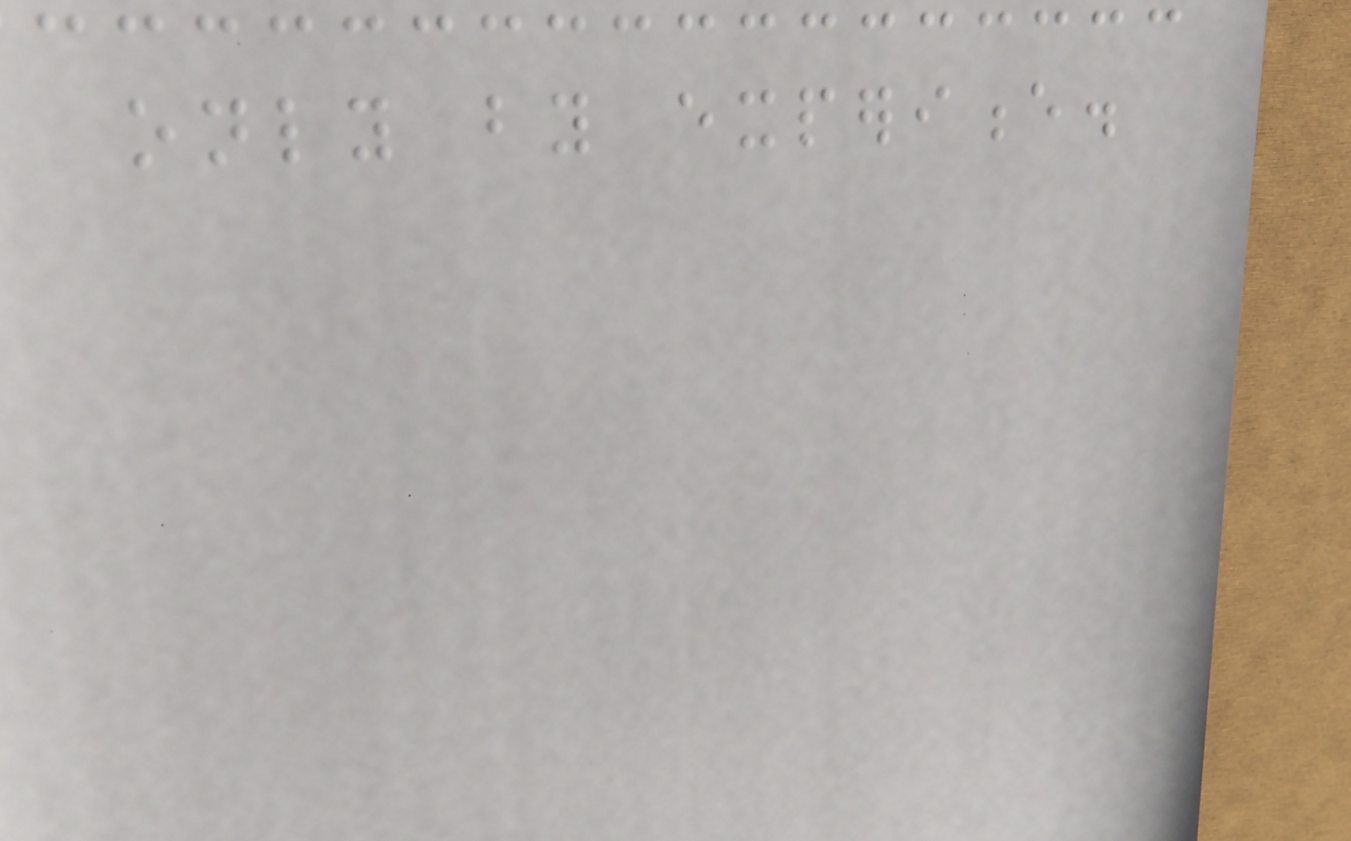only by experience.
